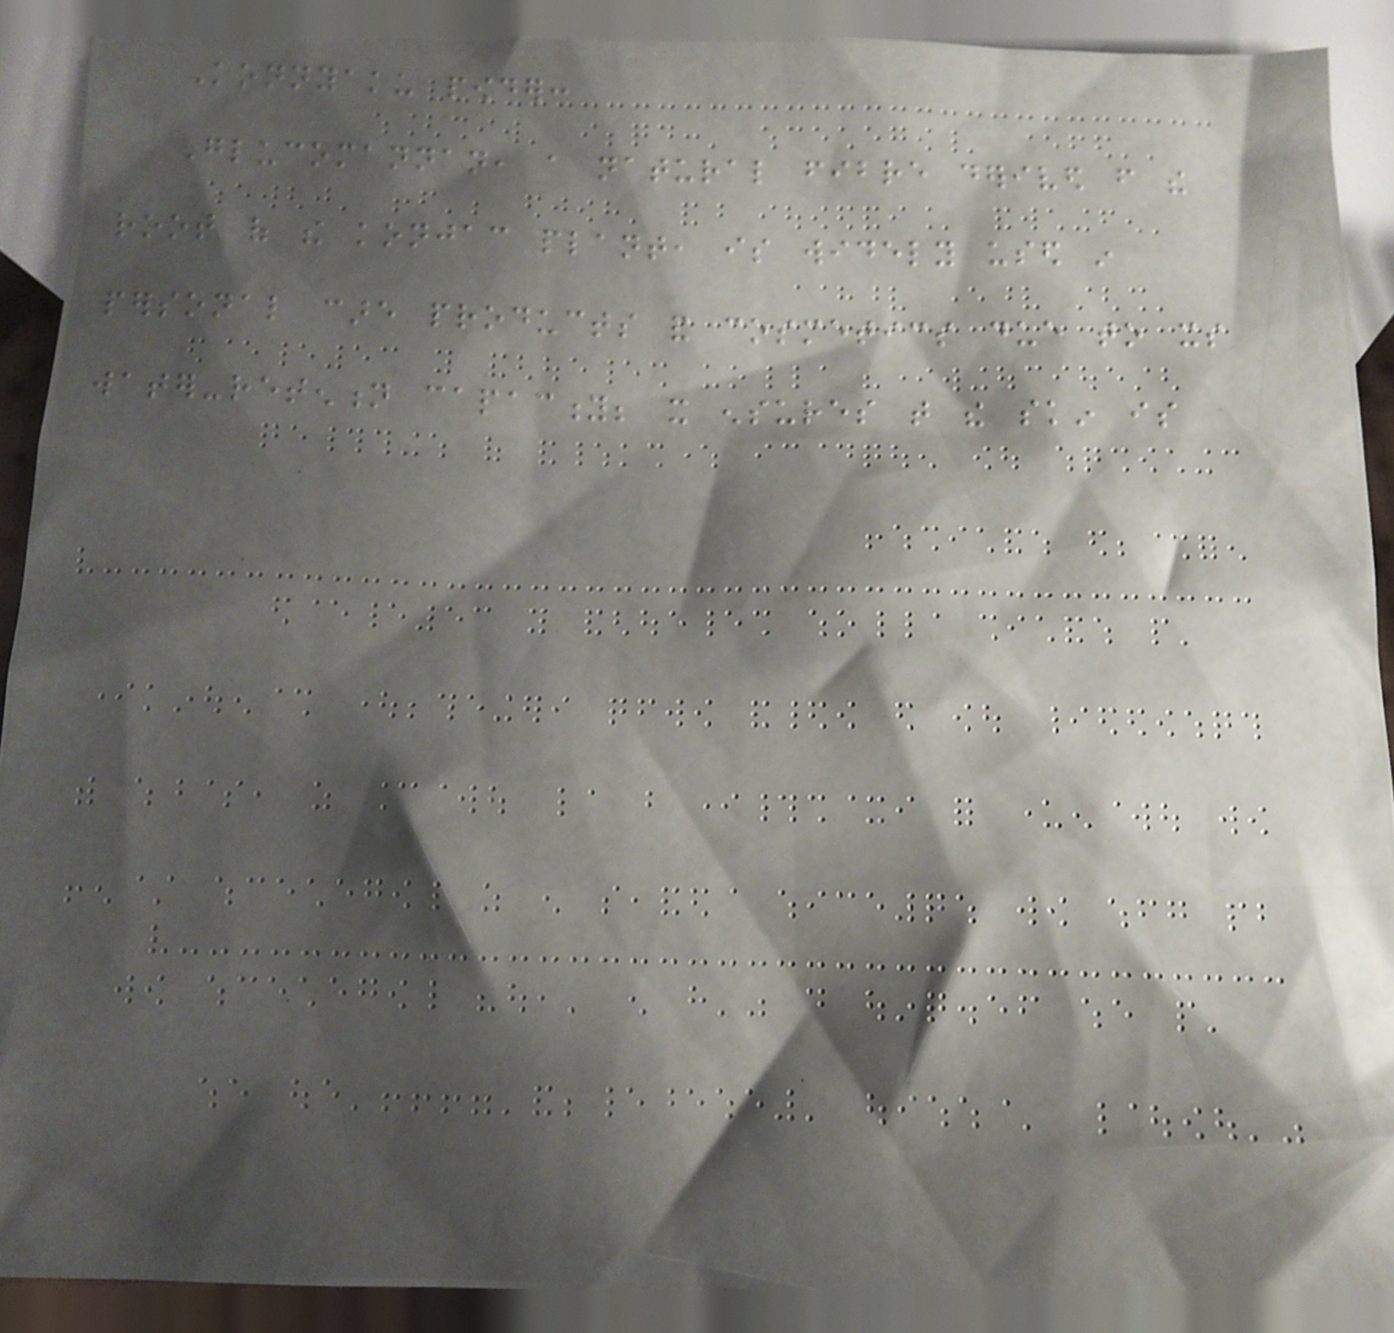Konnyaku powder:
Glucomannan, a natural fibre derived from the
root of the konjac plant, is widely used in
personal care products and cosmetics due to its
water-retention capacity; it ensures that the skin is
